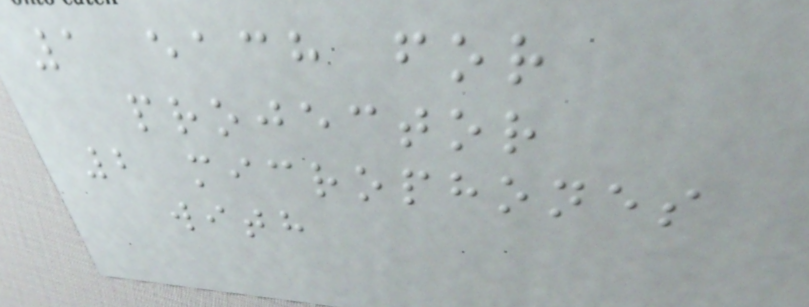1 each for
projector
2 microphones
with
